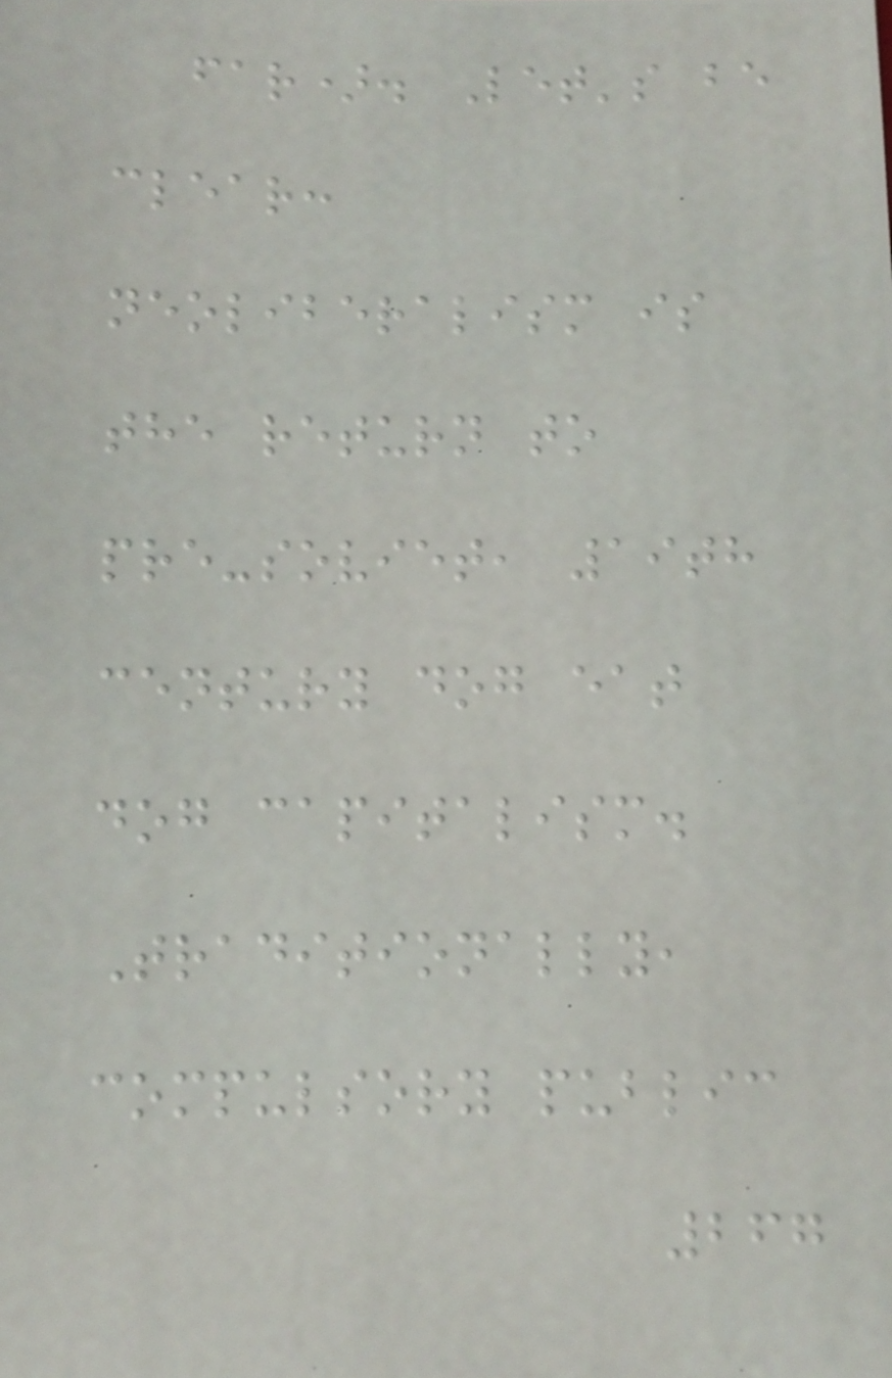far). Let's be
clear:
neoliberalism is
the return to
pre-soviet, 19th
century dog eat
dog capitalism.
Traditionally,
compulsory public
267
